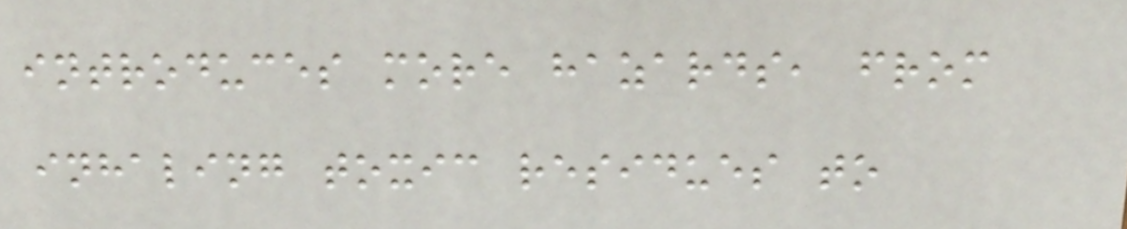introduces more hazards, from
inhaling toxic residues to
